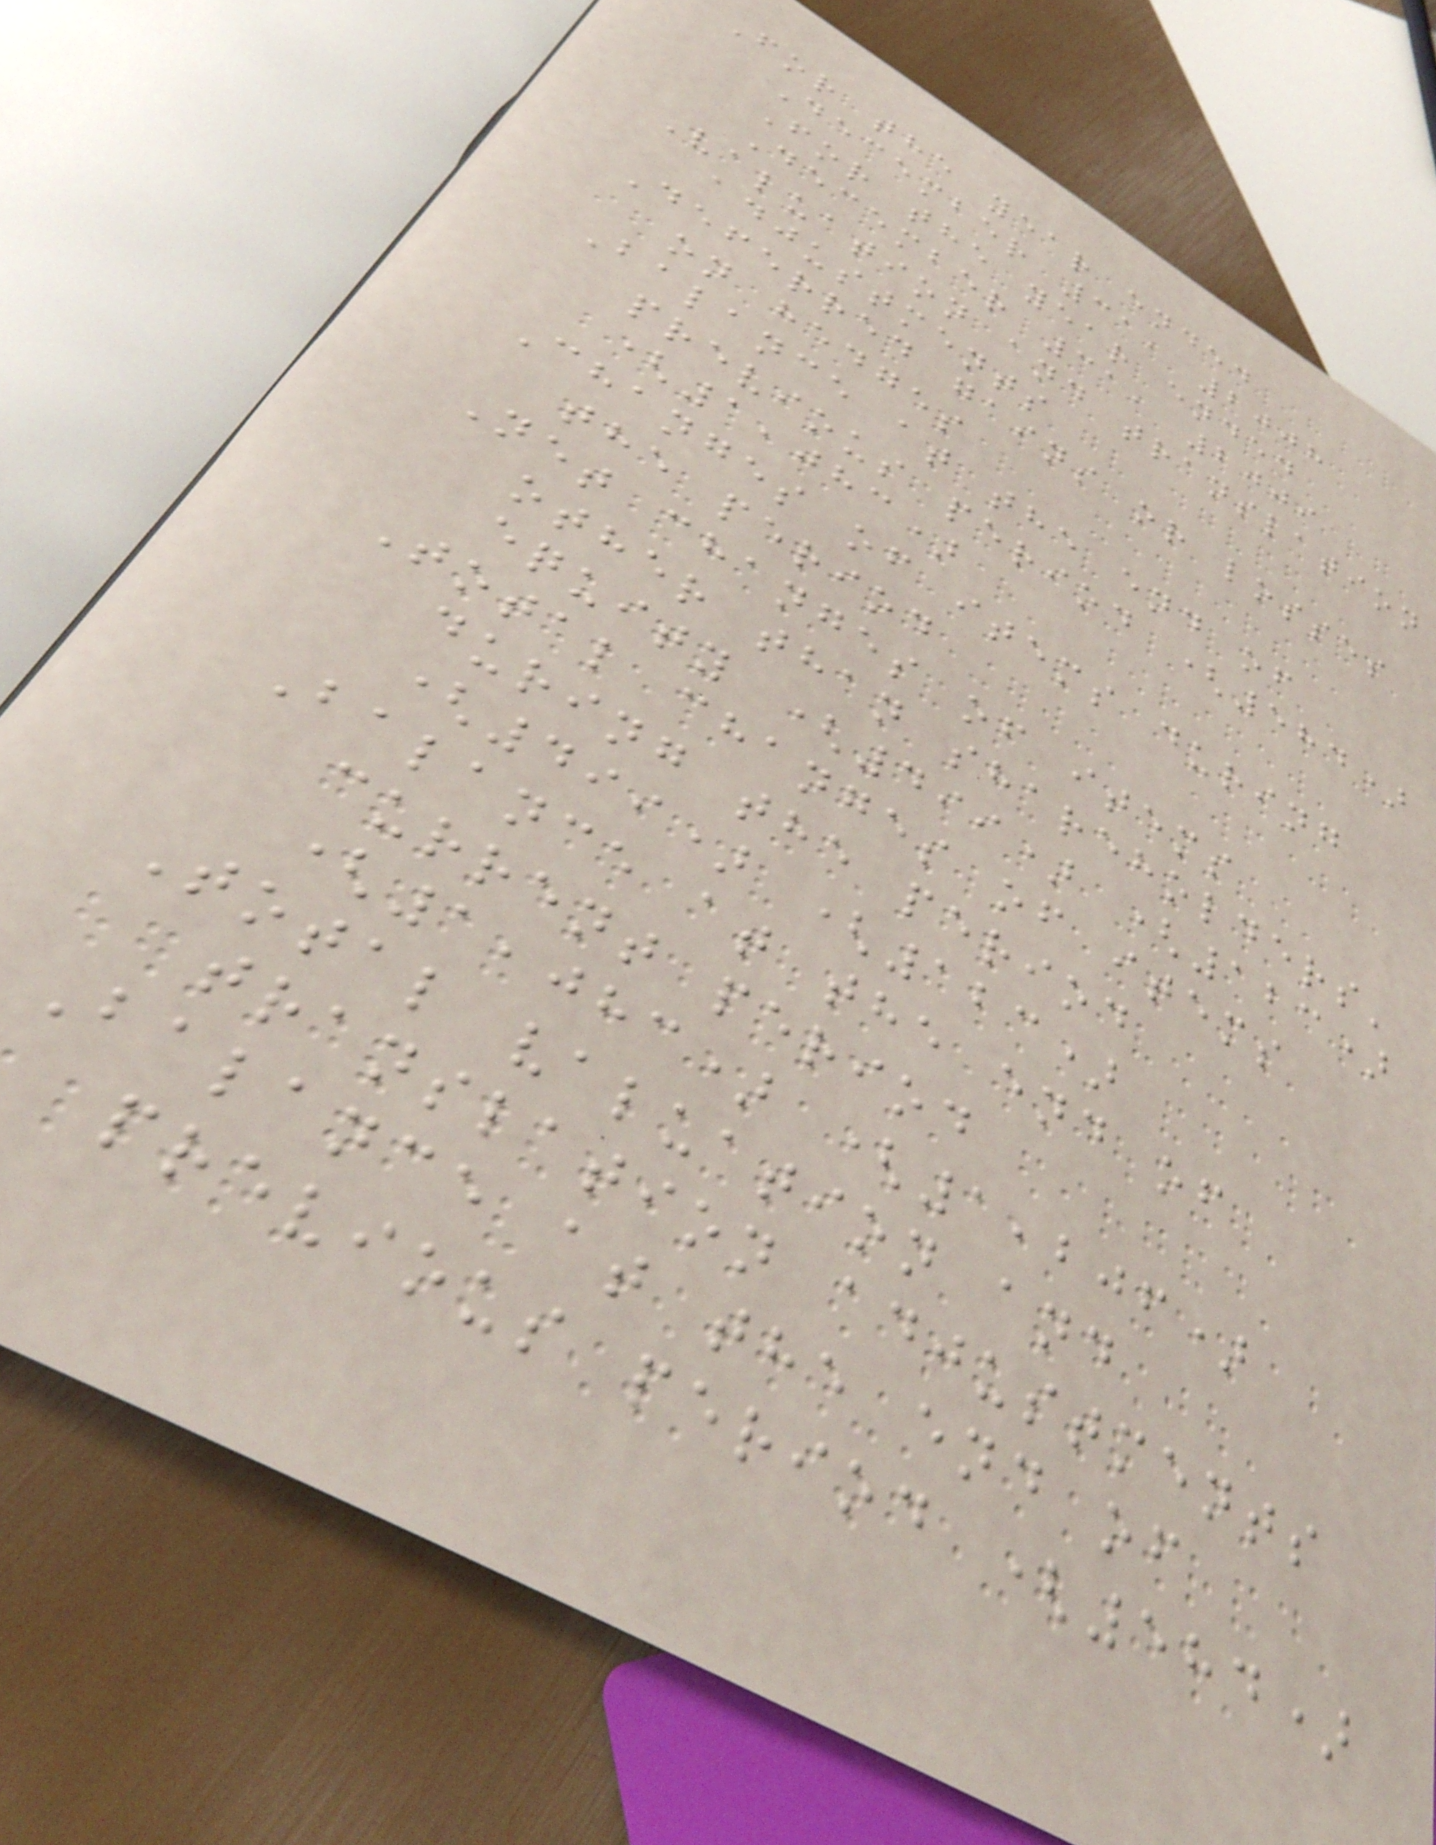For the year ended
December 31, 2008
For the year ended
December 31, 2009
Valuation and translation
adjustments
Deferred gains or losses
on hedges
Balance at the end of
previous period (584)
(1,083)
Changes of items during
the period
Net changes of items
other than shareholders'
equity (499) (123)
Total changes of items
during the period
(499) (123)
Balance at the end of
current period
(1,083) (1,206)
Total valuation and
translation adjustments
Balance at the end of
previous period (584)
